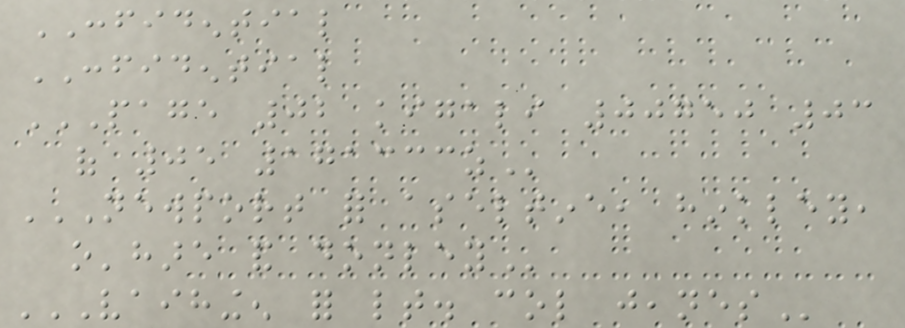CONFIDENTIAL
CONFIDENTIAL
PAGE 02 KIGALI 00750 03
OF 05 171333Z
NEWPORT FOR ASELTINE, HINKLEY,
O'HARE AND DONLEY
VAIHINGEN FOR LT. COL JEANES
